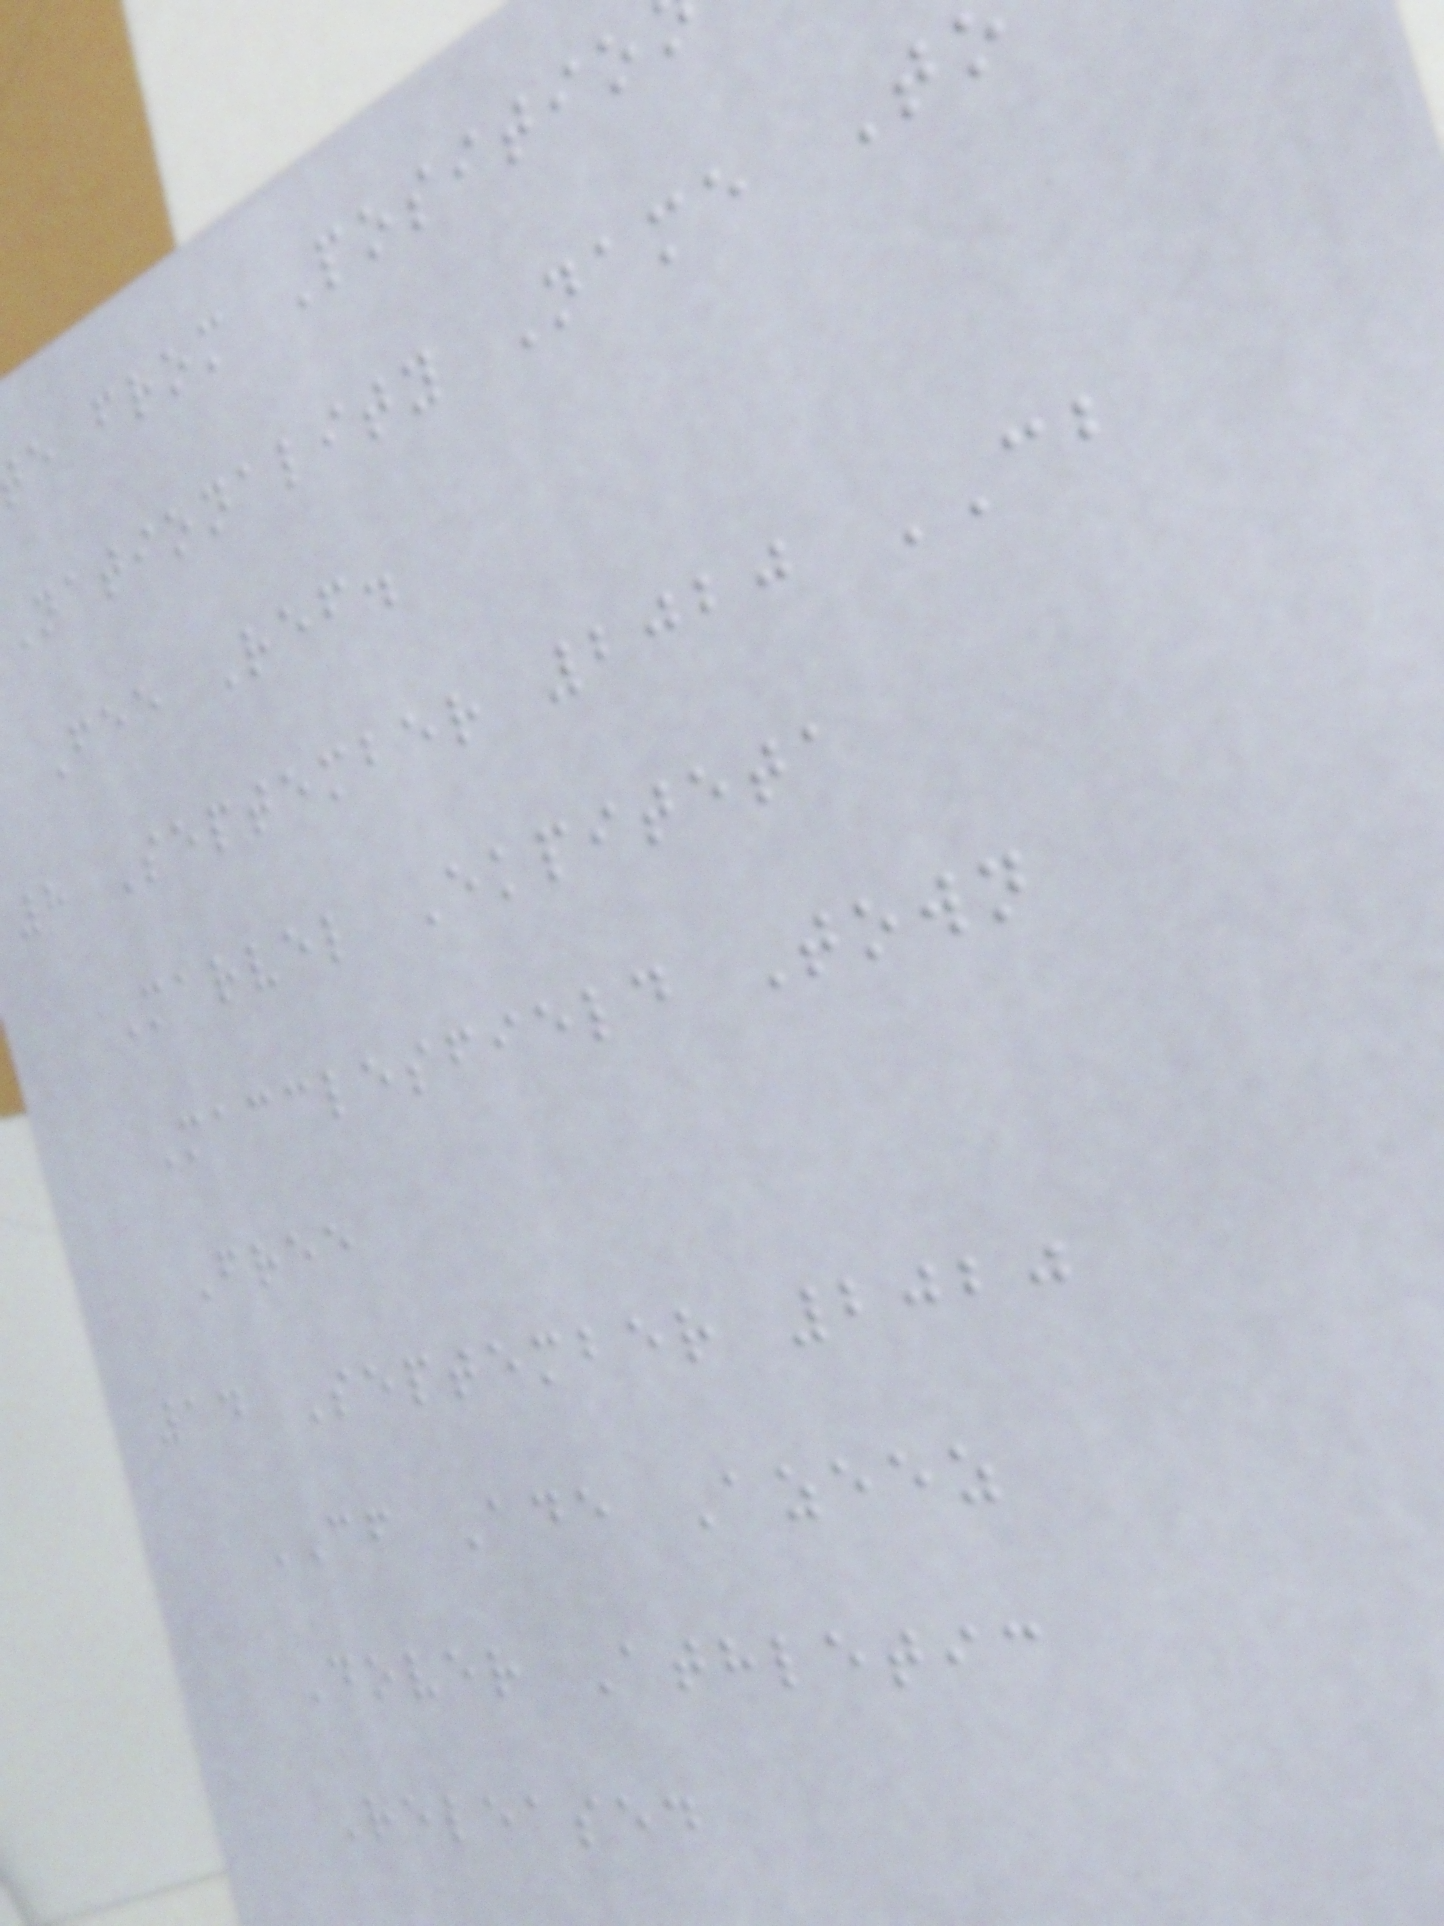e from Positio
Nationality Name T
Fee Ref.
8 September 2020 CB
Marvel Ekpiteta
Macclesfield Town
Free
14 September 2020
CF Ade Azeez
Dover Athletic
Released
